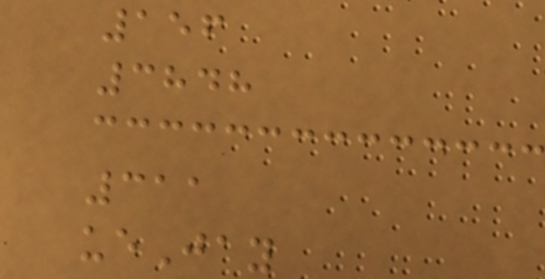156
3848
311
ueJay
